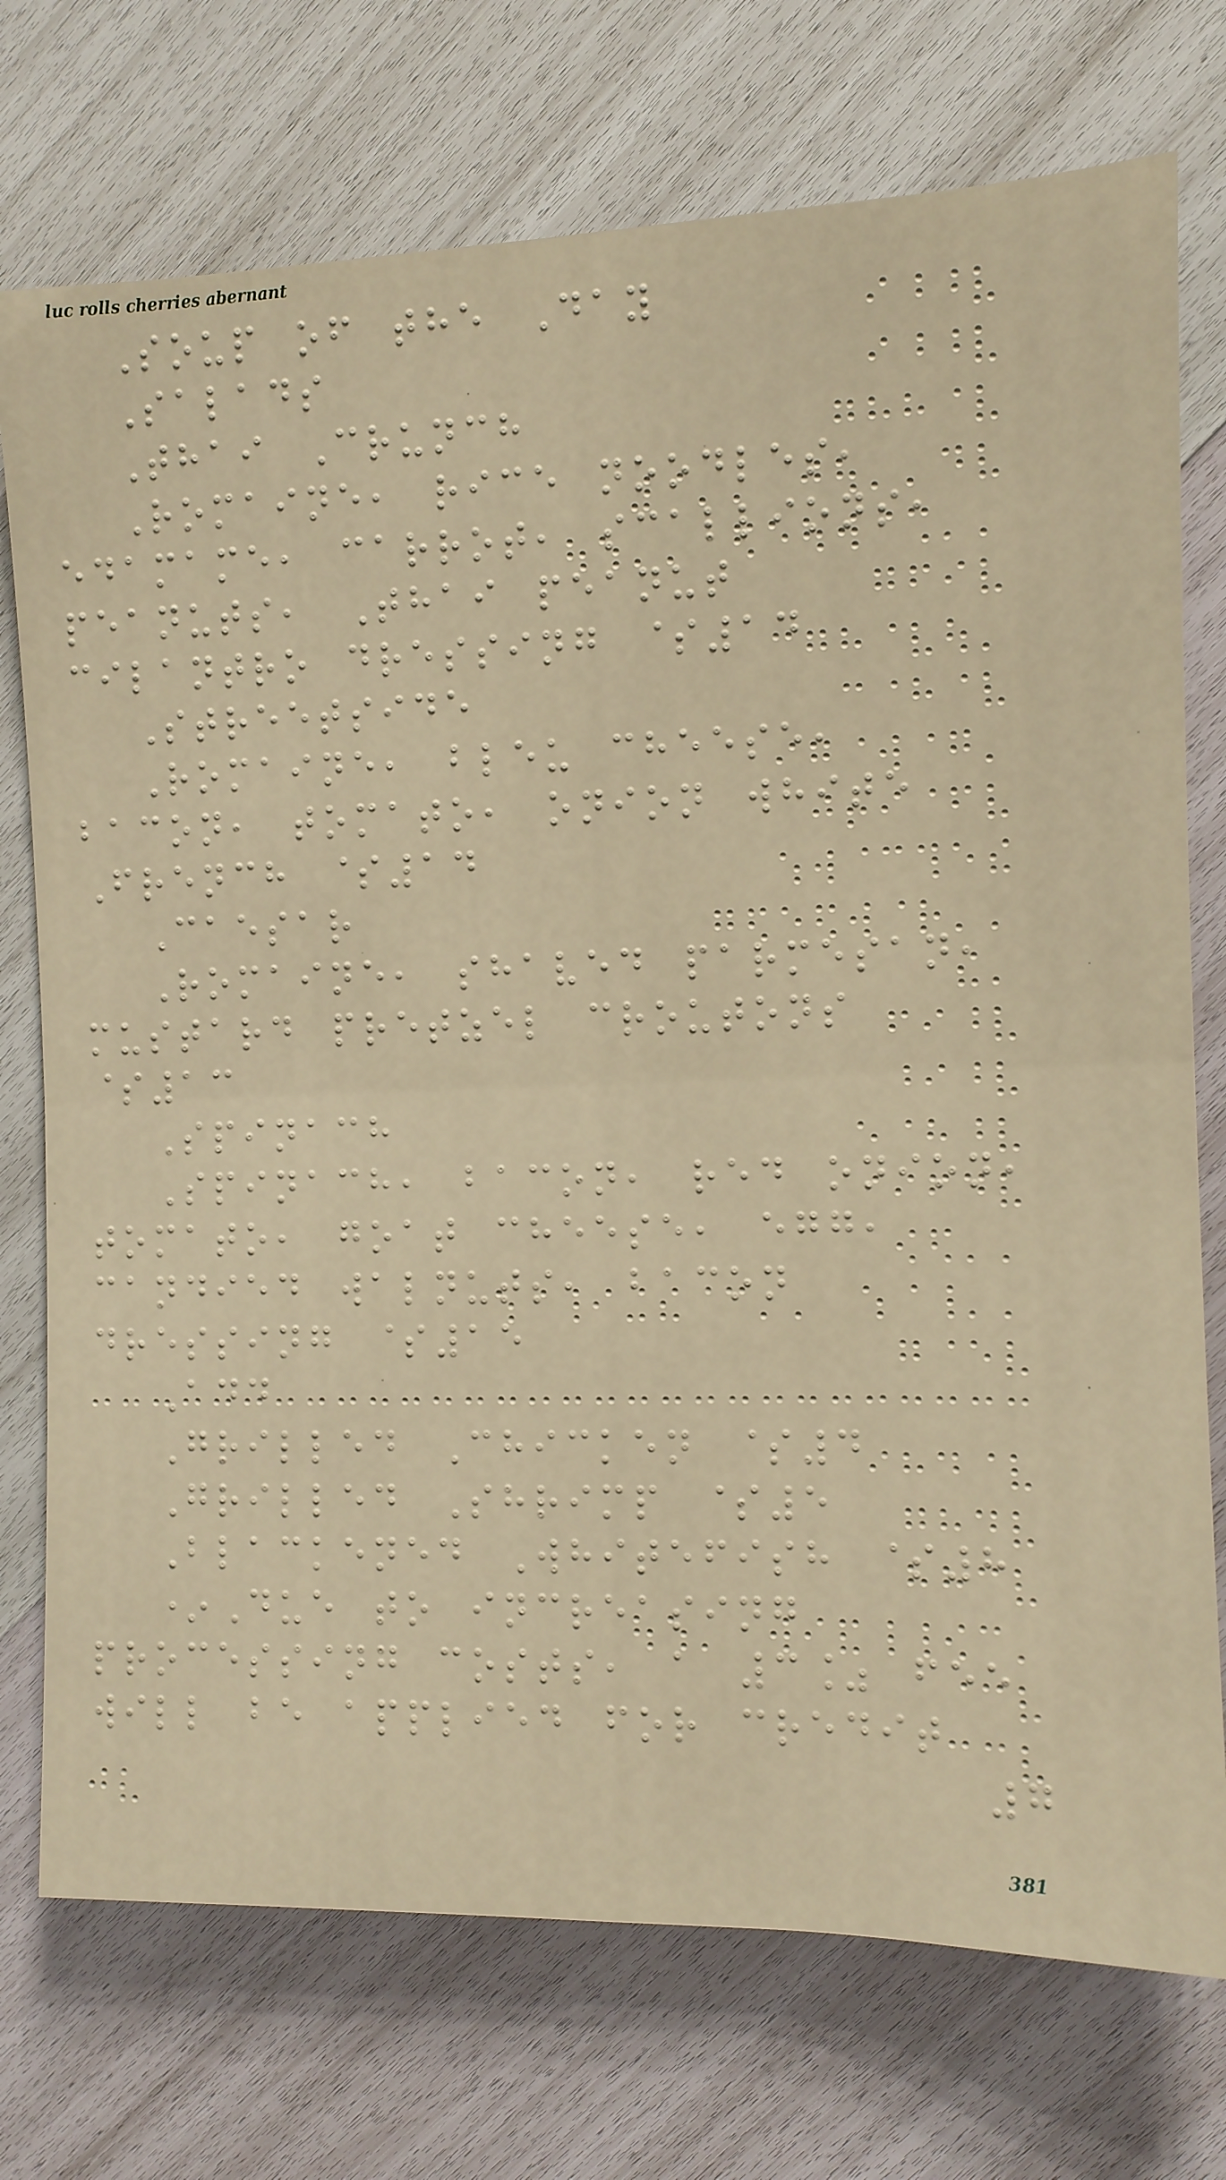Soup of the Day
Salads
Thai Crunch
Romaine, rice noodles,
edamame, carrot, scallions,
peanuts, Thai peanut
cilantro dressing $14
Streetside
Romaine, bleu cheese,
bacon, tomato, onion white
French $14
Caesar
Romaine, shaved parmesan,
mustard pretzel croutons
$13
Spinach
Spinach, bacon, red onion,
tomato, goat cheese, egg,
candied walnuts, bacon
dressing $15
Add
Grilled Chicken $4
Grilled Shrimp $5
Blackened Whitefish $8
*Due to increasing
processing costs, a 3% fee
will be applied for credit
7
